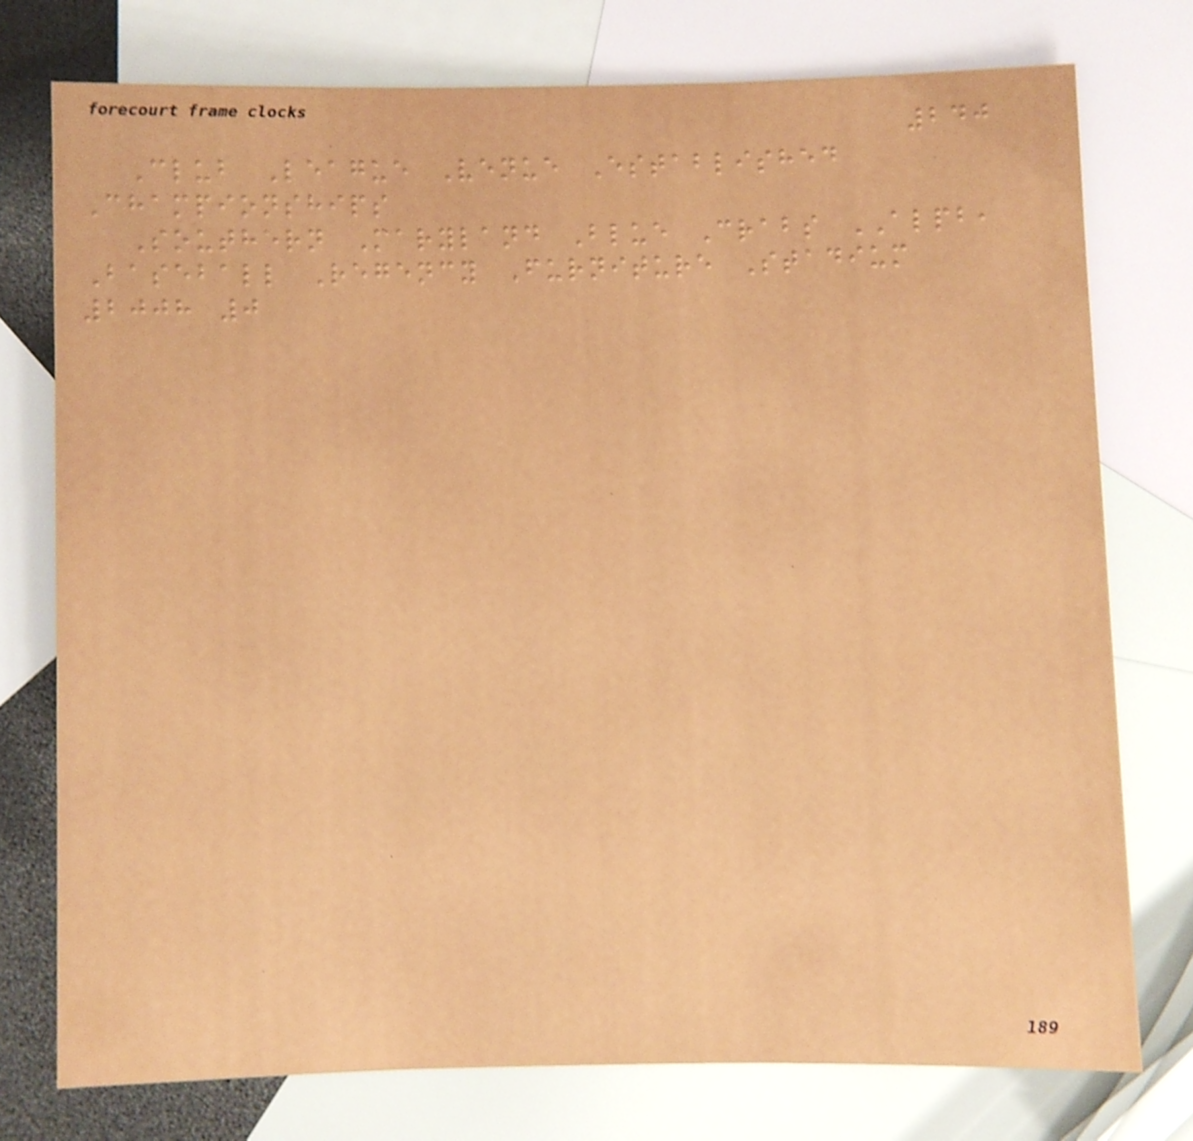240
Club League Venue Established
Championships
Southern Maryland Blue Crabs ALPB,
Baseball Regency Furniture Stadium
2008 0
